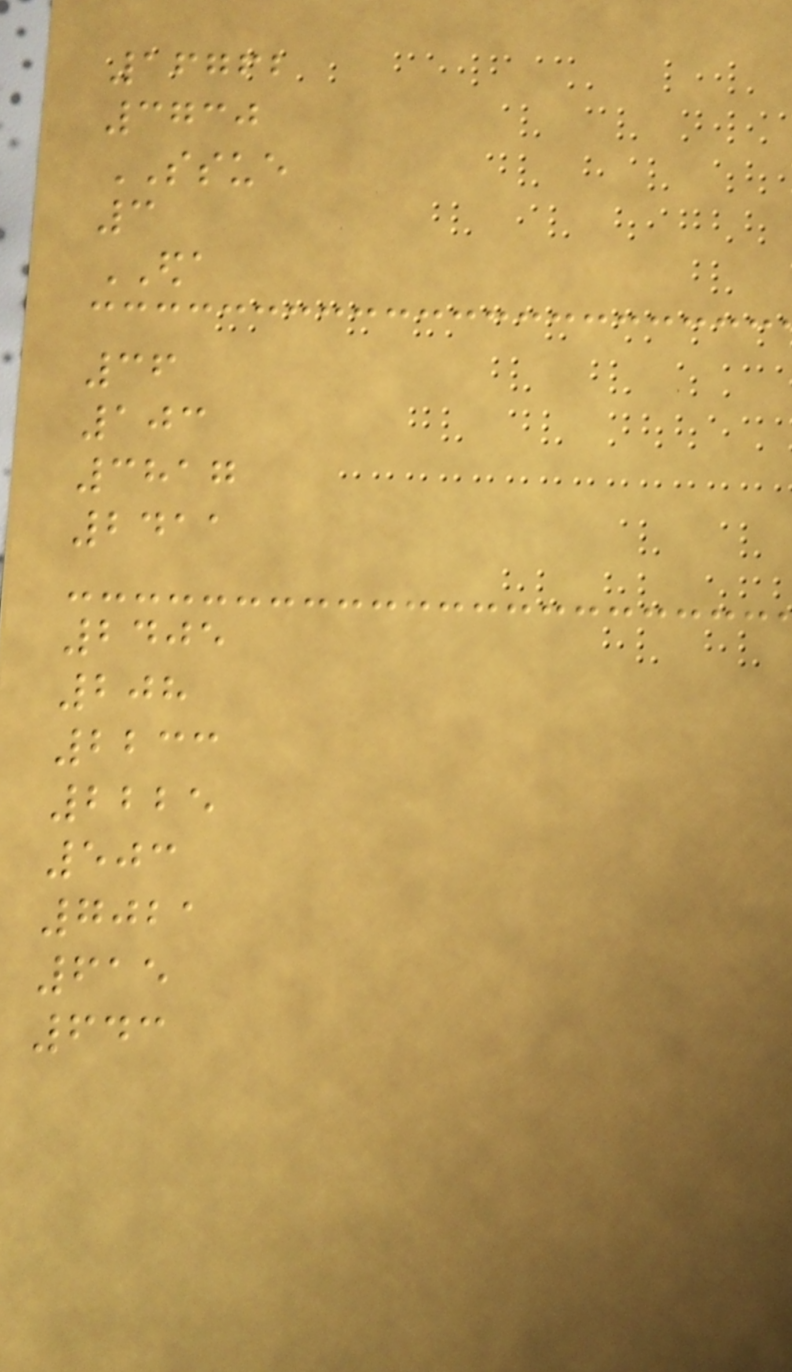16762
3730
SSUE
3
EDA
36
103
3817
2411
2405
208
2233
2225
503
7021
615
643
